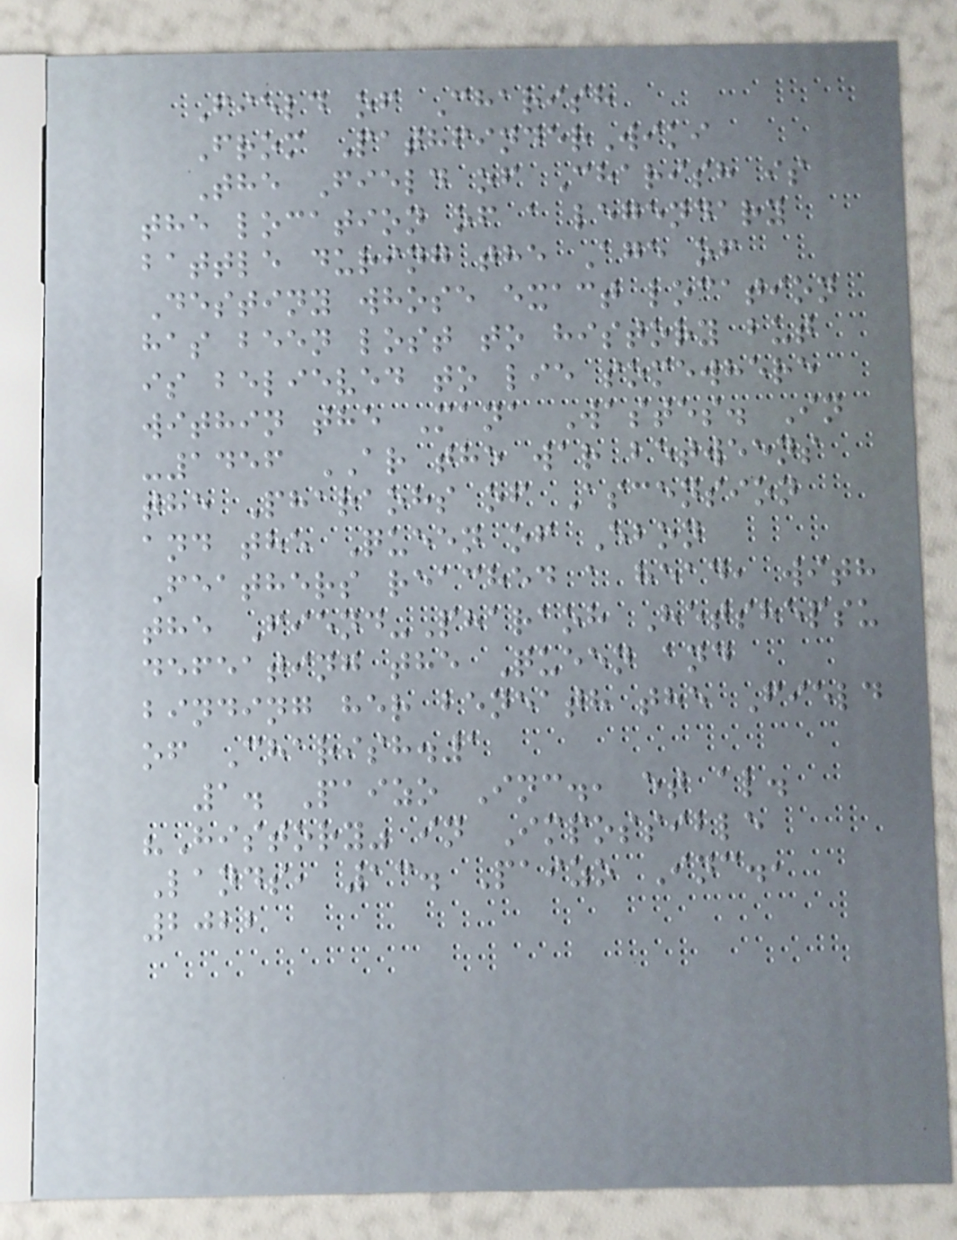Field of Charish
From PathfinderWiki
The Field of Charish is
the location of a legendary
battle during the Age of
Destiny whose exact location
has been lost to history but
is believed to lie somewhere
within the Mana Wastes. In
-1456 AR the war betweens
the Pharaohs of Ascension
and the Queen of Ebon
Feathers reached a head, with
the Fiend-Pharaoh Hetshepsu
defeating the Queen and
binding her beneath the Field
of Charish.1
1. Paizo Inc., et al.
"History" in Impossible
Lands, 13. Paizo Inc.,
2022
